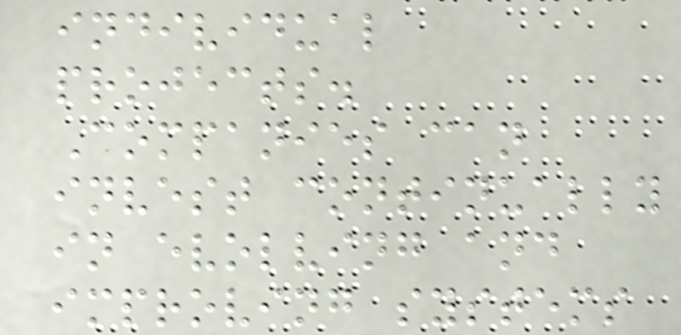individual
projects.
Companies can
invest continually
in evolving and
improving systems
